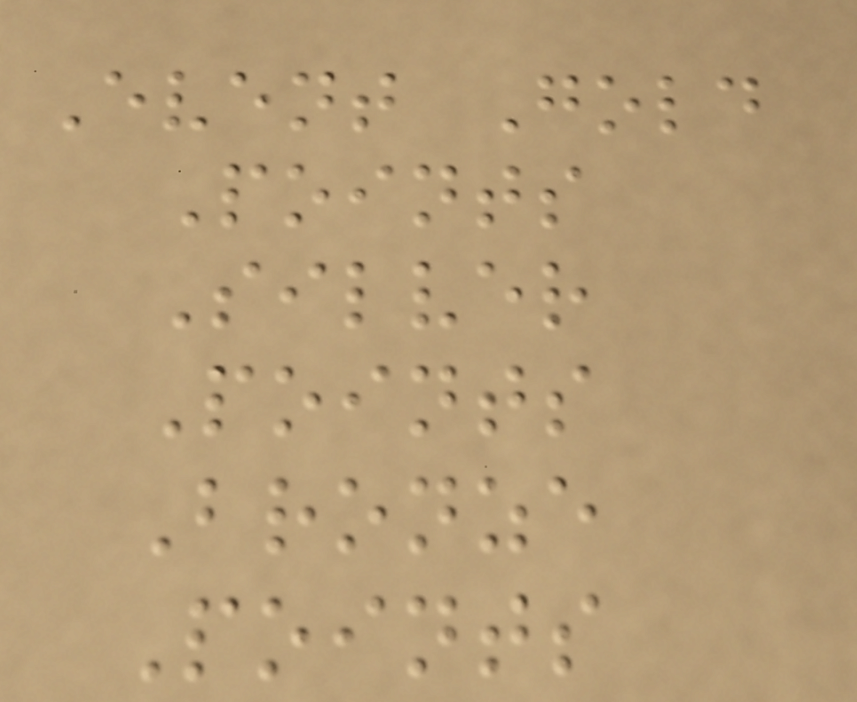Event Gold
Points
Silver
Points
Bronze
Points
